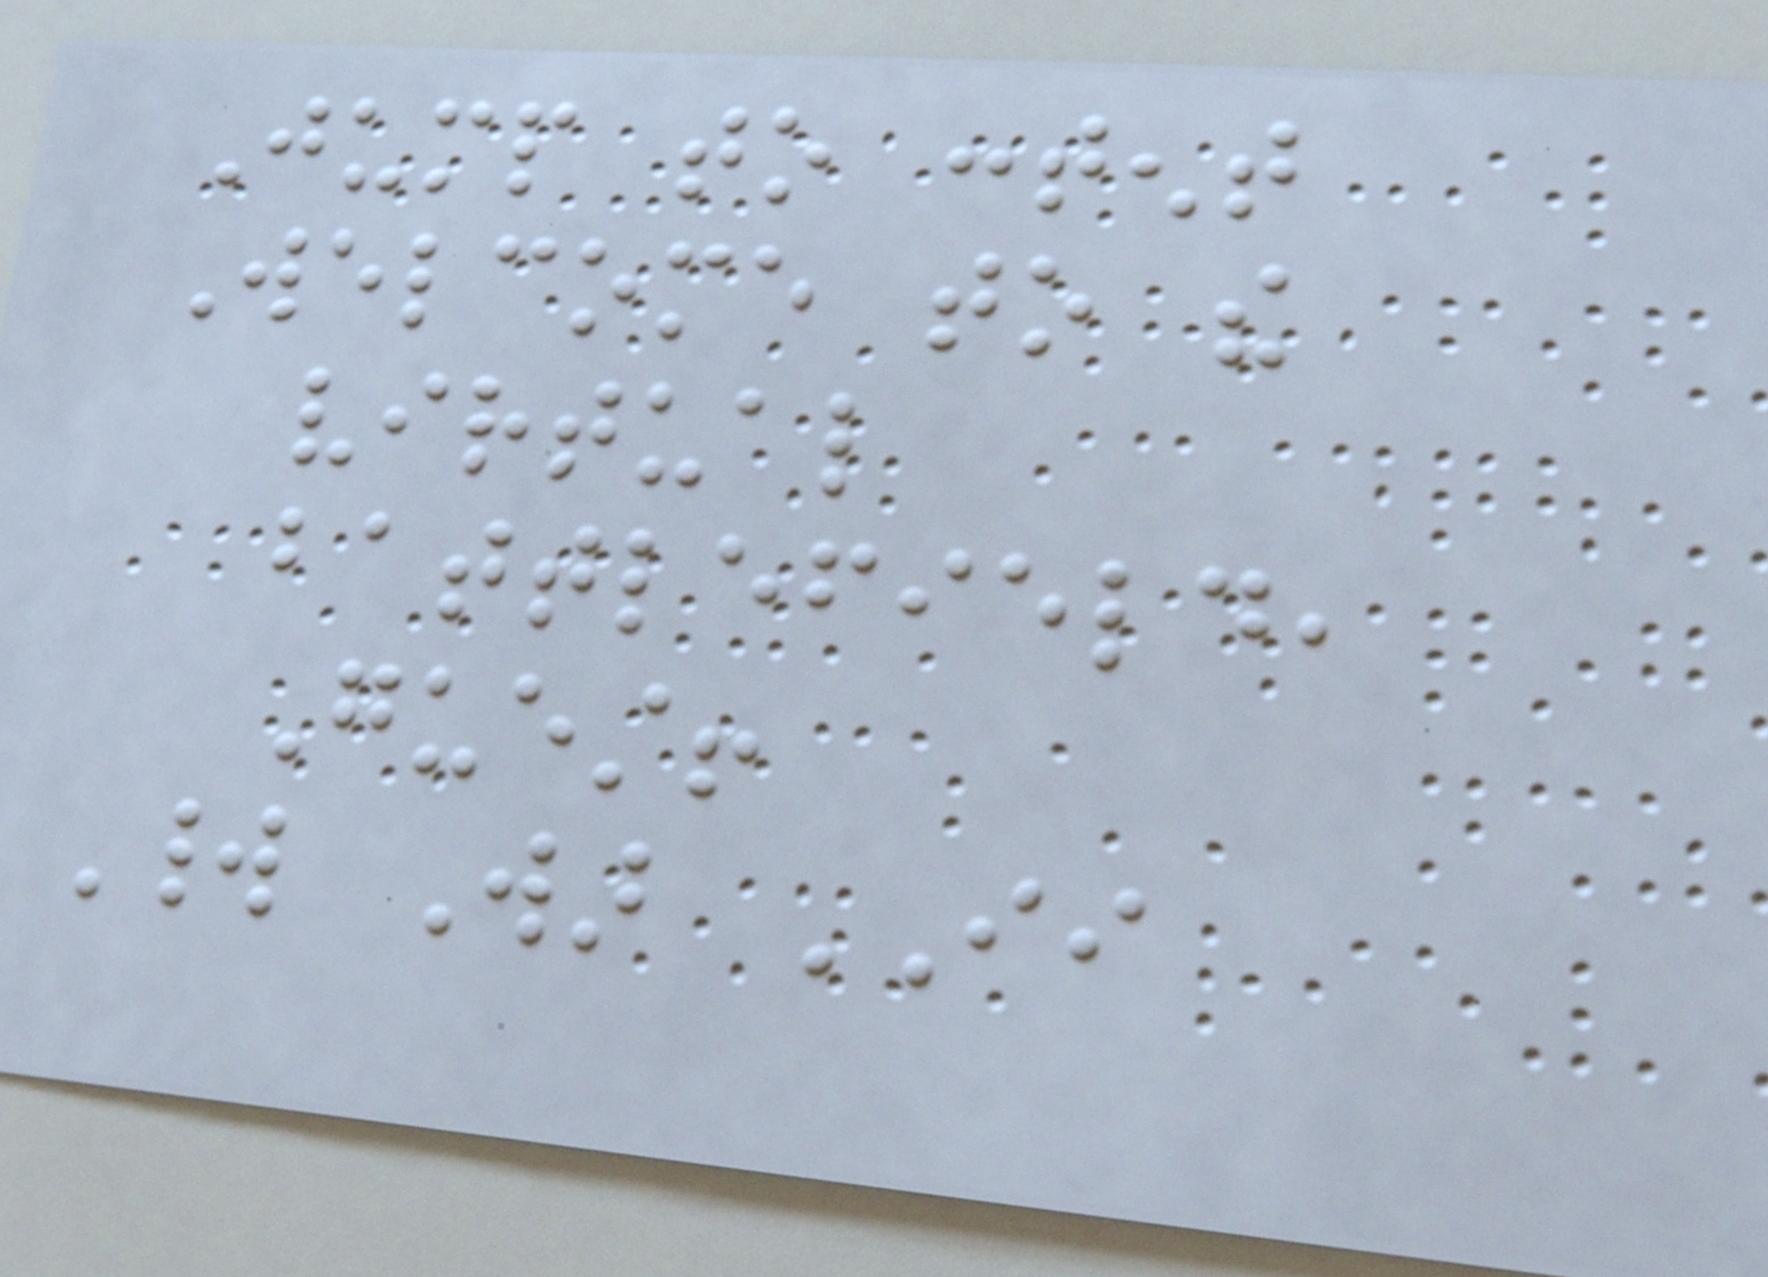Jump to content
Welcome to the
virtual
battlefield,
Guest!
World War II
